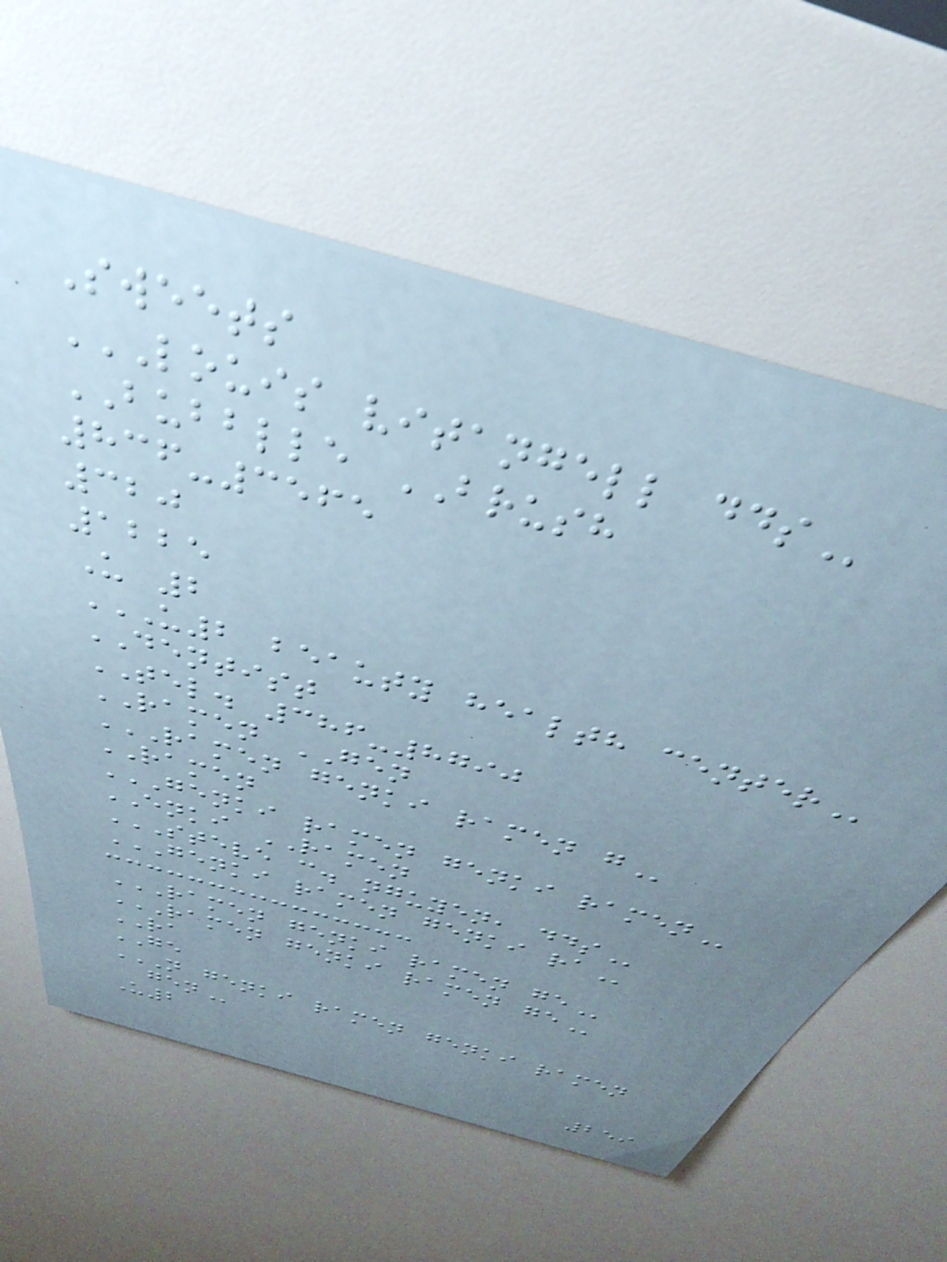Sweets
LOUIS VITANGELL DDS
BUBBLLE BRUSH
836-3565
320
1225
U 2
U2 BEAUTY HEALTH CENTER
DENTIST
TEL. 386-8790
RAMEN GEN
RAMEN GENKI RAMEN G
RAMEN
GENKI RAMEN GENKI RAMEN
ENKI RAMEN
STEVE C. NGUYEN, DDS
GENKI RAMEN GENKI RA
RAMEN GENKI RAMEN GE
RAMEN GENKI RAMEN GE
RA
GE
N GENKI RAMEN GENKI RAMEN
GEN
U2
259
